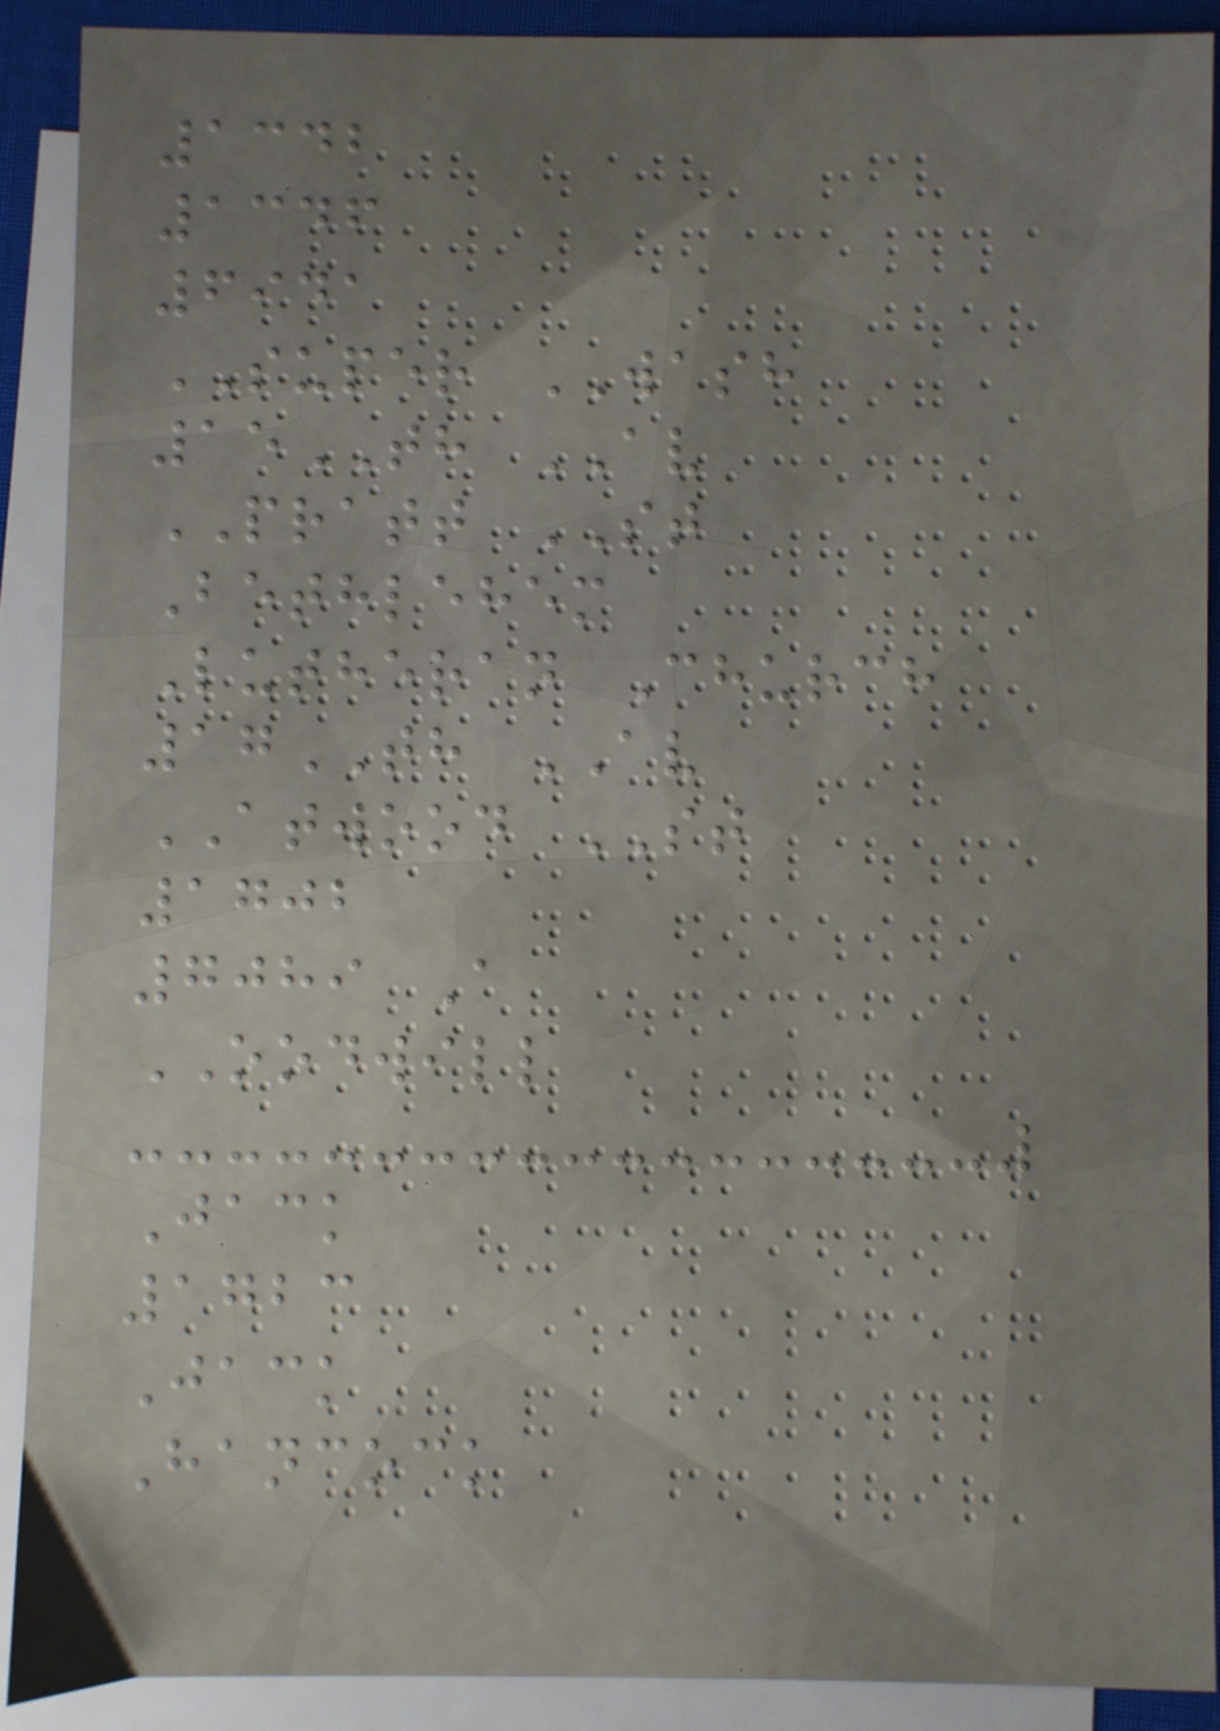1342
1346
6941
SUPER WASH
15TH AV
PRATT ST
Bethlehem
Lutheran Church
17TH AV
ATWOOD ST
1702
7089 A
OODWILL
Jack
1723
Jack
Hancock
